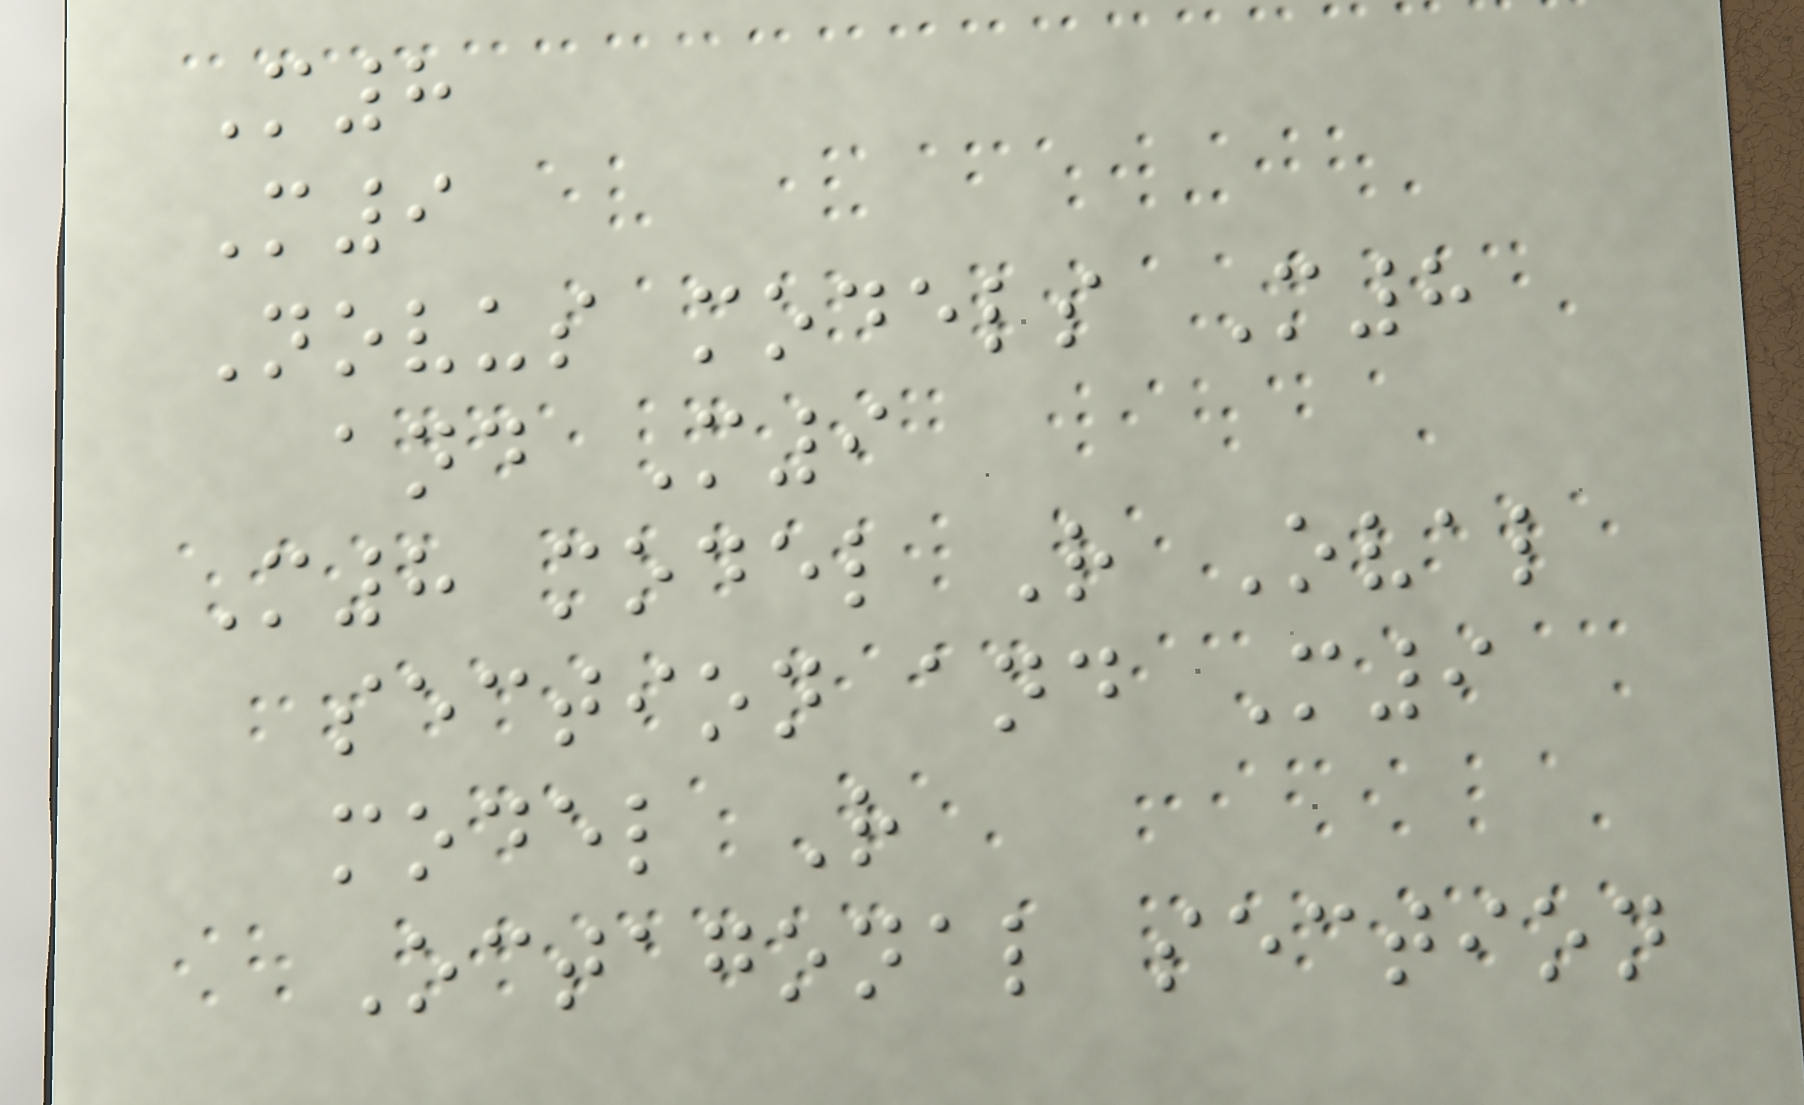M8
M9
Novus models M8
and M9
M8 model R Oval
section and M9
model R
Octagonal section
